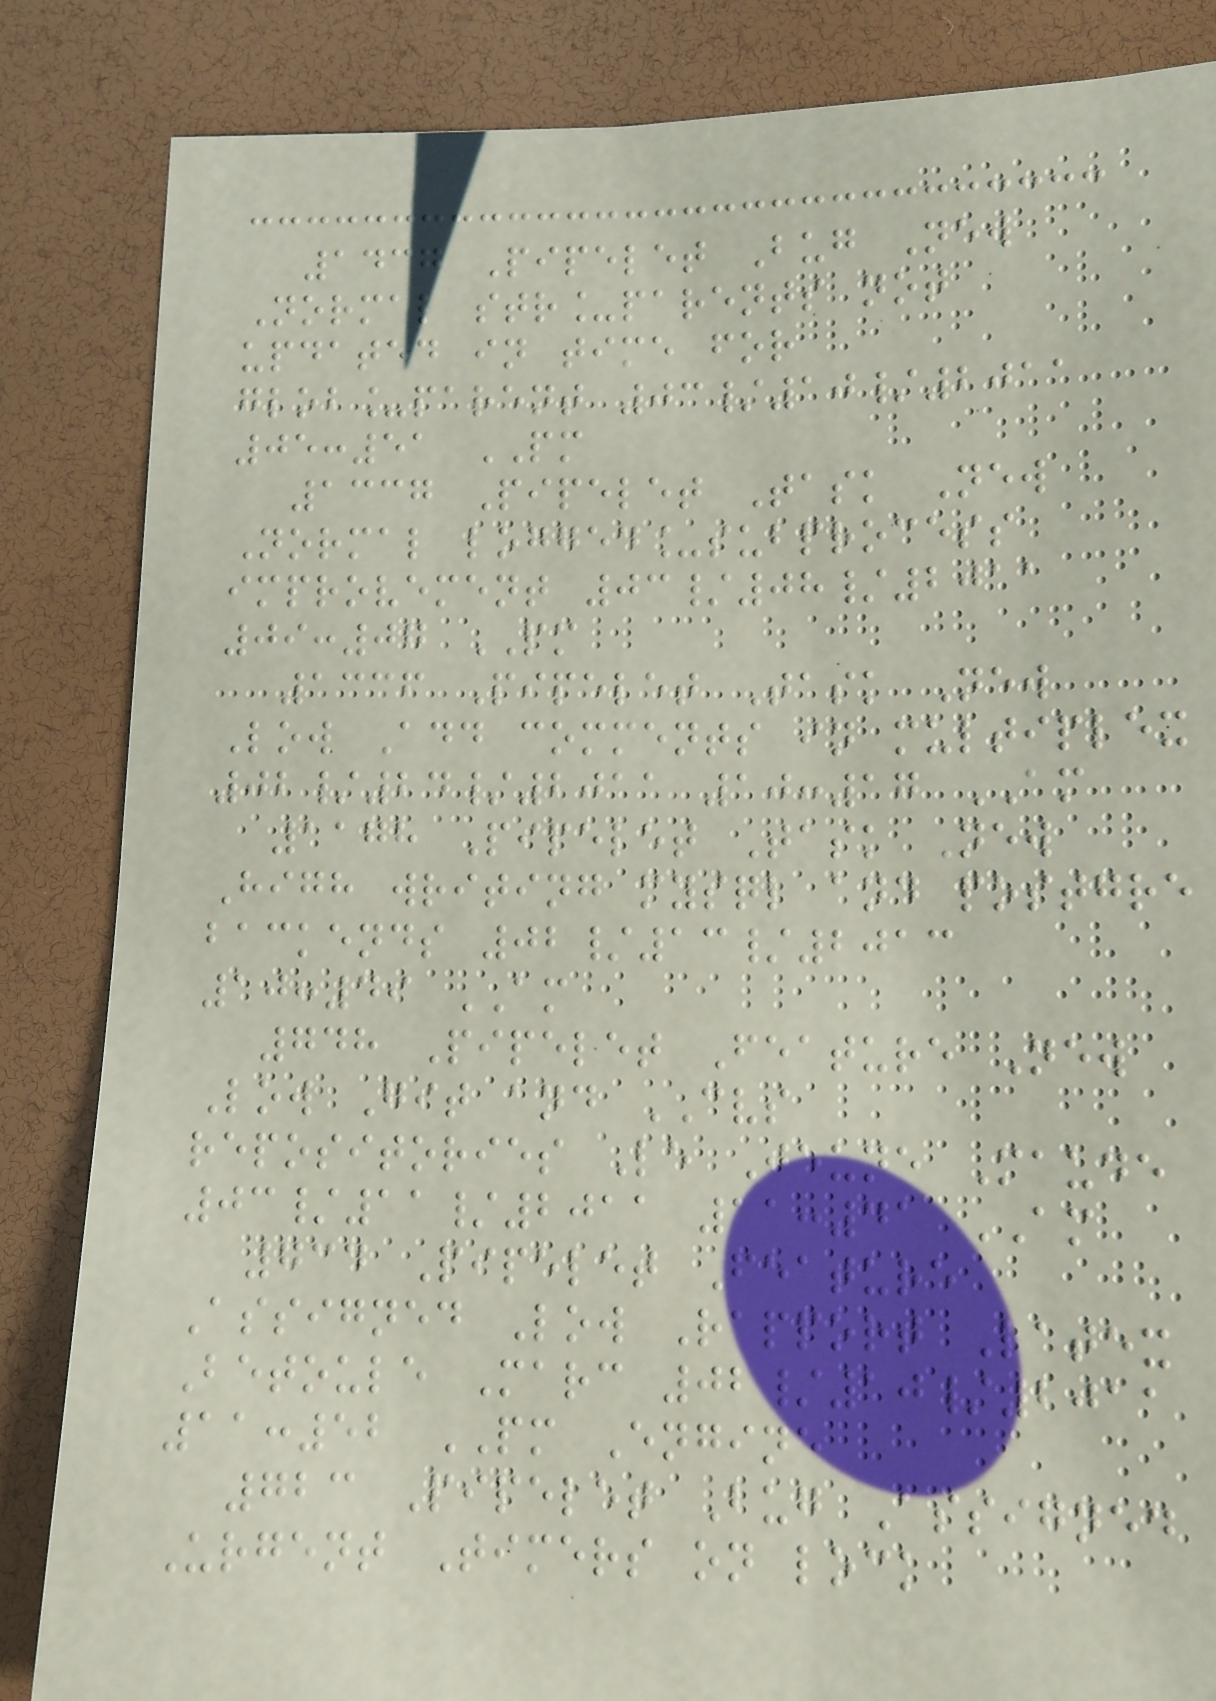1437 Pipelet Bug New
Normal str_parents not
updated in time for
glob_parent 03/10/2011
05:51 PM
1337 Pipelet Task New
Normal logged_subprocess
improvement 03/08/2011
09:07 PM
1336 Pipelet Task New
Low Add comments in multiplex
02/24/2011 10:17 AM
1178 Pipelet Task New
High writing mysql and postgre
backends 02/13/2013
10:49 AM
748 Pipelet Feature New
Low Git and CVS
repositories Le Jeune Maude
03/11/2011 11:41 AM
734 Pipelet Feature
Assigned Low Rapport Latex
Betoule Marc 02/10/2011
11:52 PM Engine
723 Pipelet Bug Assigned
Urgent Timers on lock
